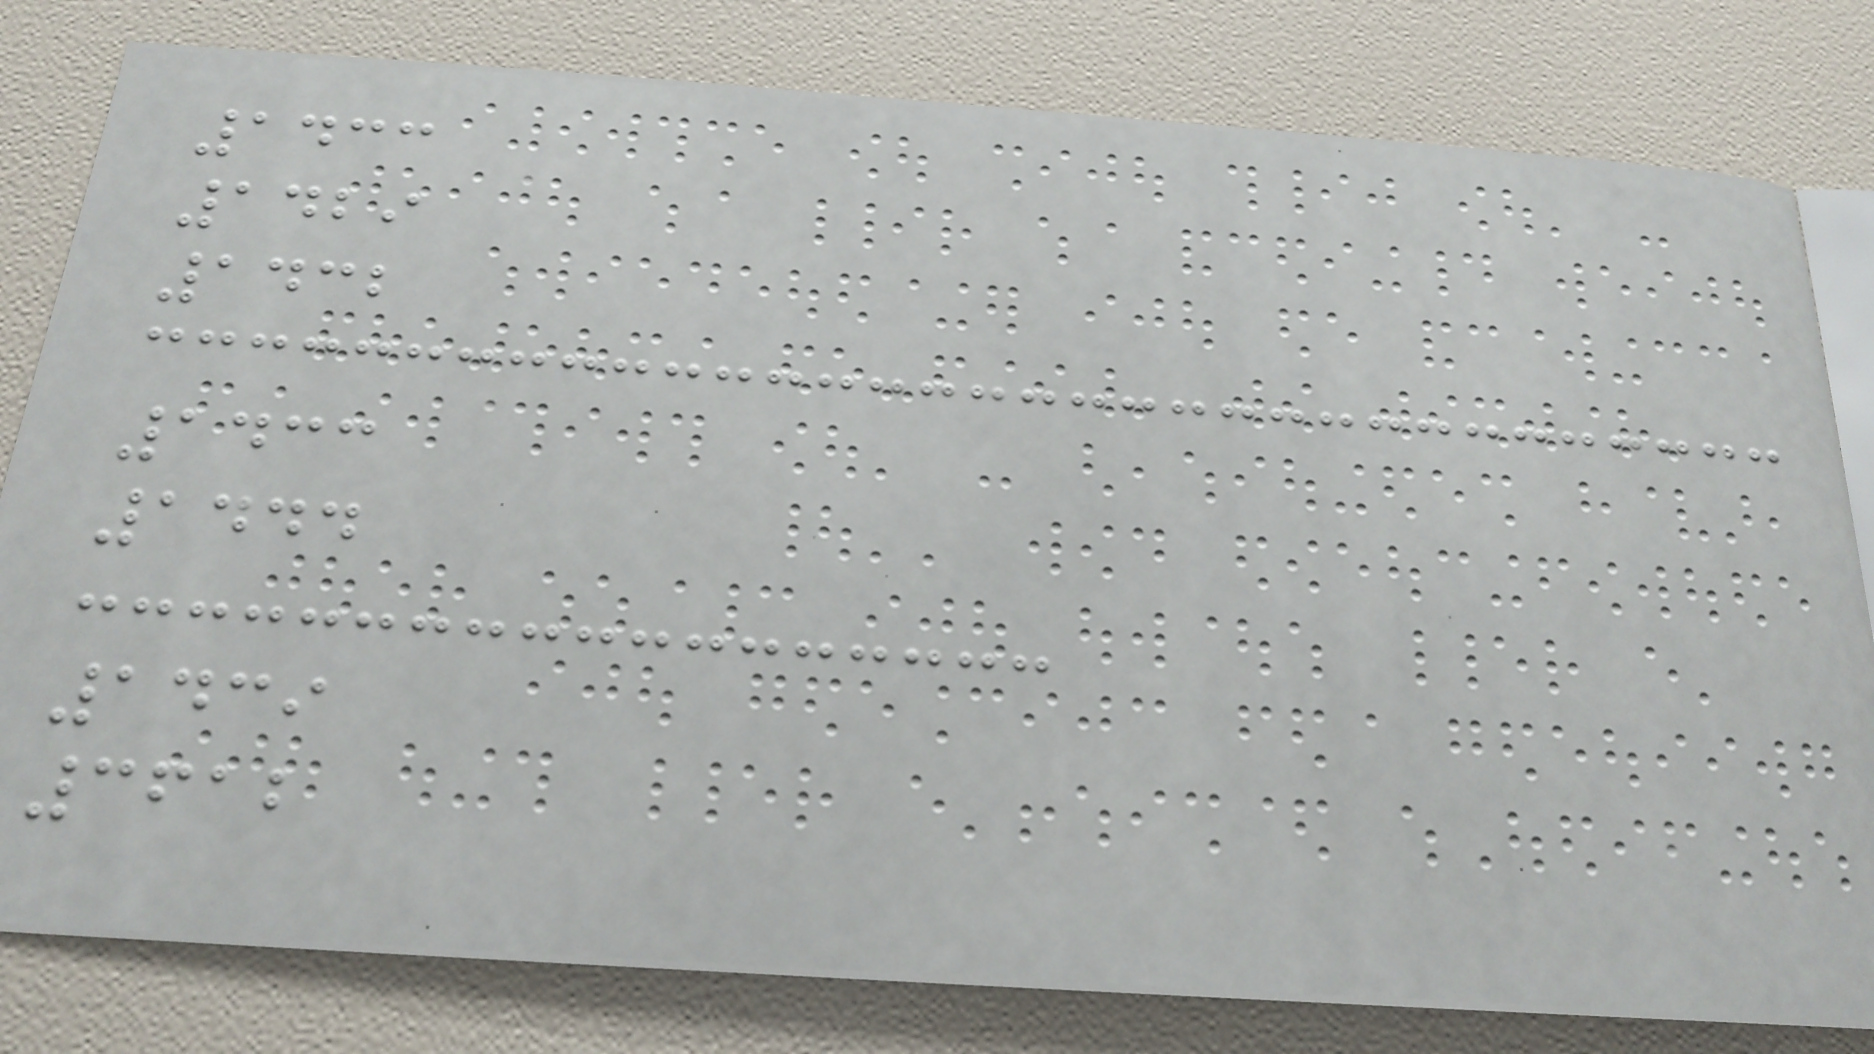1433
1429
1432
1433
1444
1439
3612
